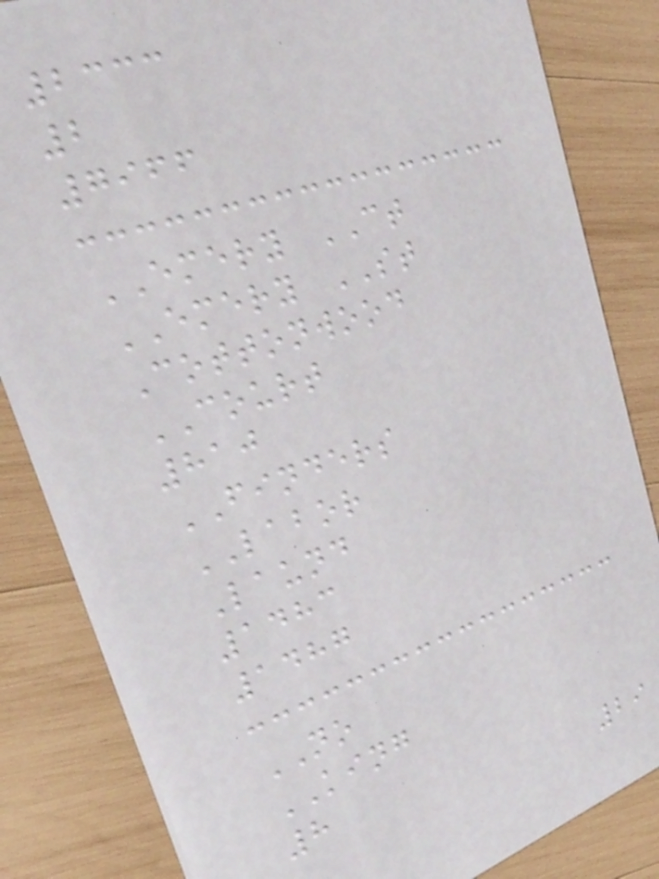2333
2
7966
EMERY CT
EMERY ST
Cottonwood
COURT
810
FINDERS
LABOR
Laund
1483
1487
NO
KING
8
29
